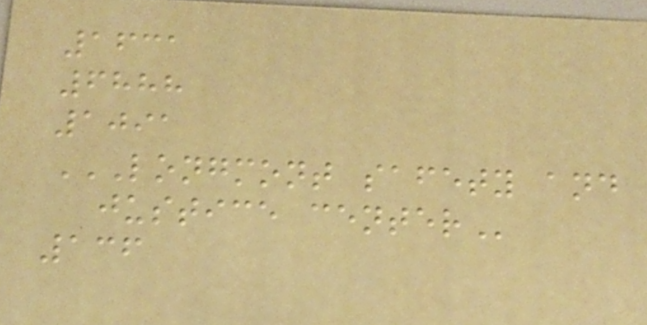1631
6888
1091
LONGMONT SAFETY AND
JUSTICE CENTER
136
